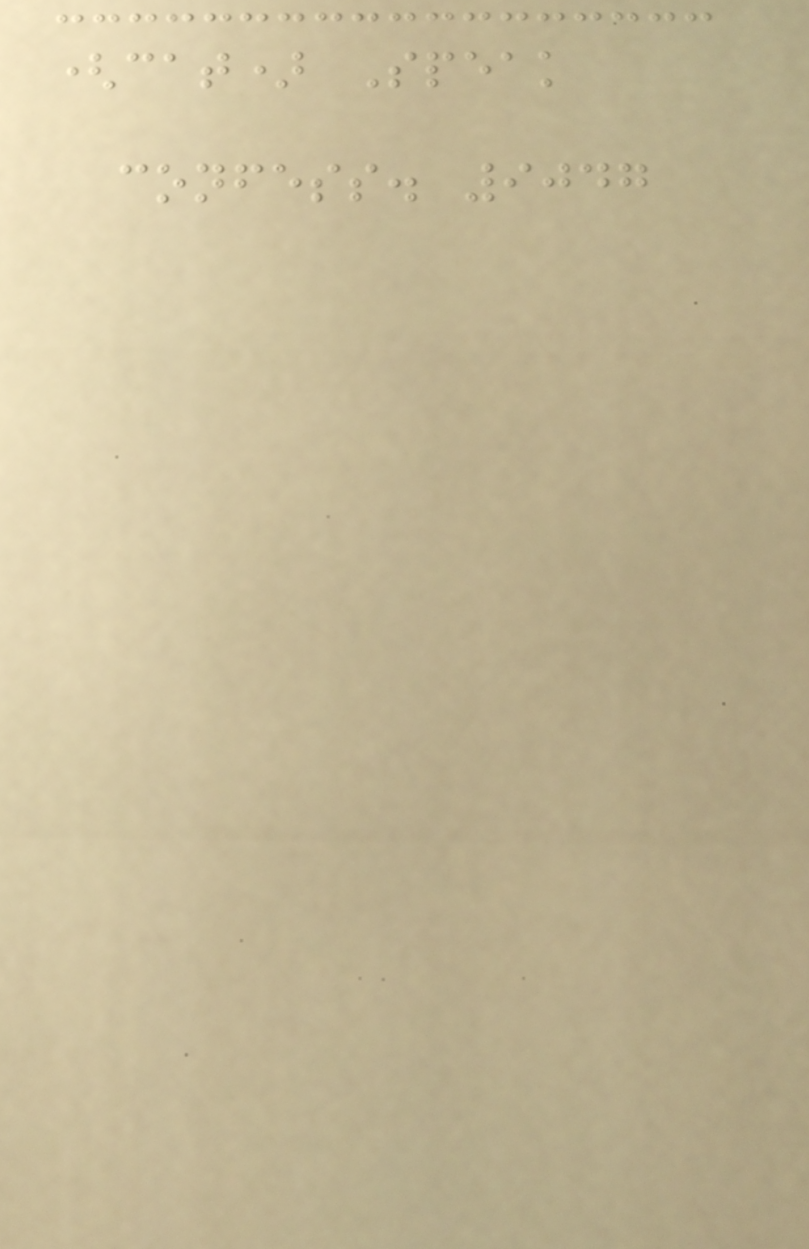(cat) Speak
confess. 9047
